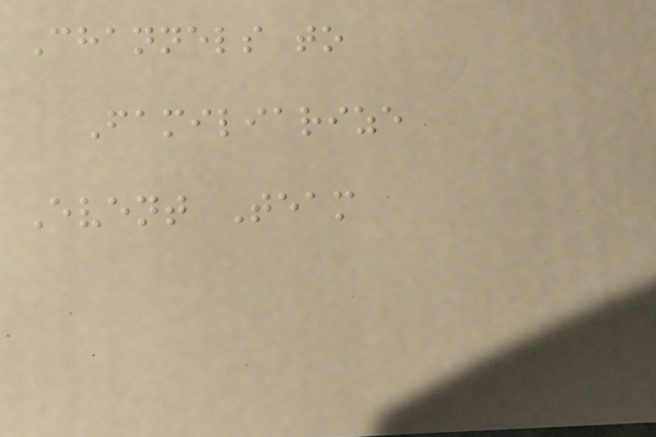Channels to
Familiarize
Event Team
